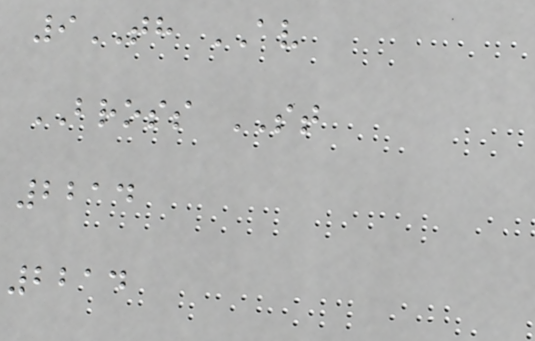9TH AV
BROSS ST
2214
2214
